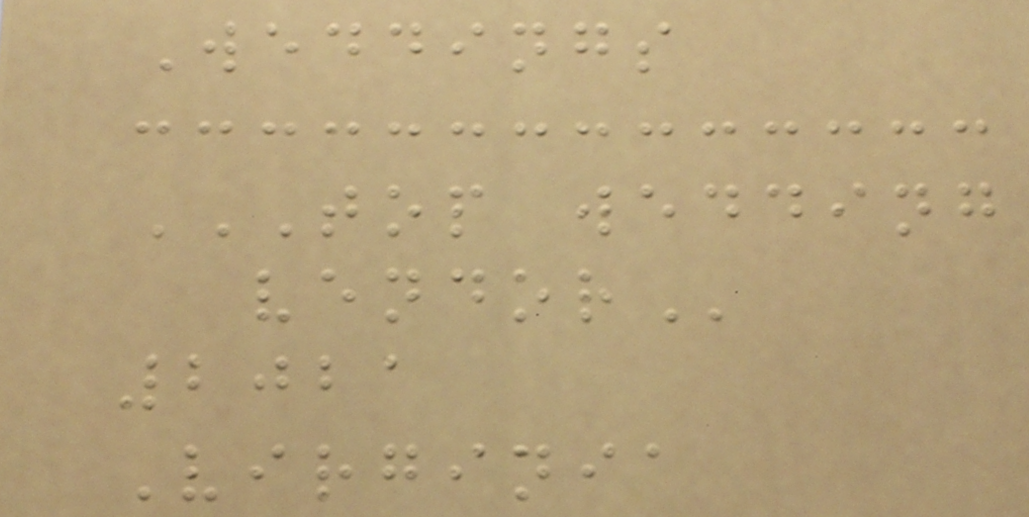Weddings
TOP WEDDING
VENDOR
2021
Virginia
